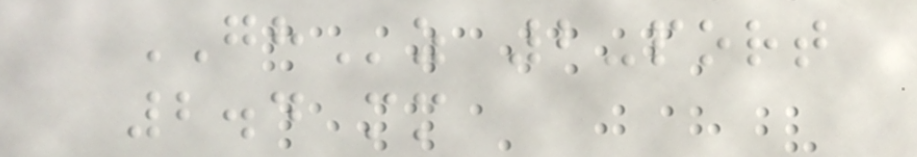GHz 2-port
2.4 mm
